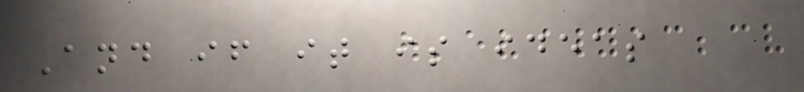And if it is ideas
